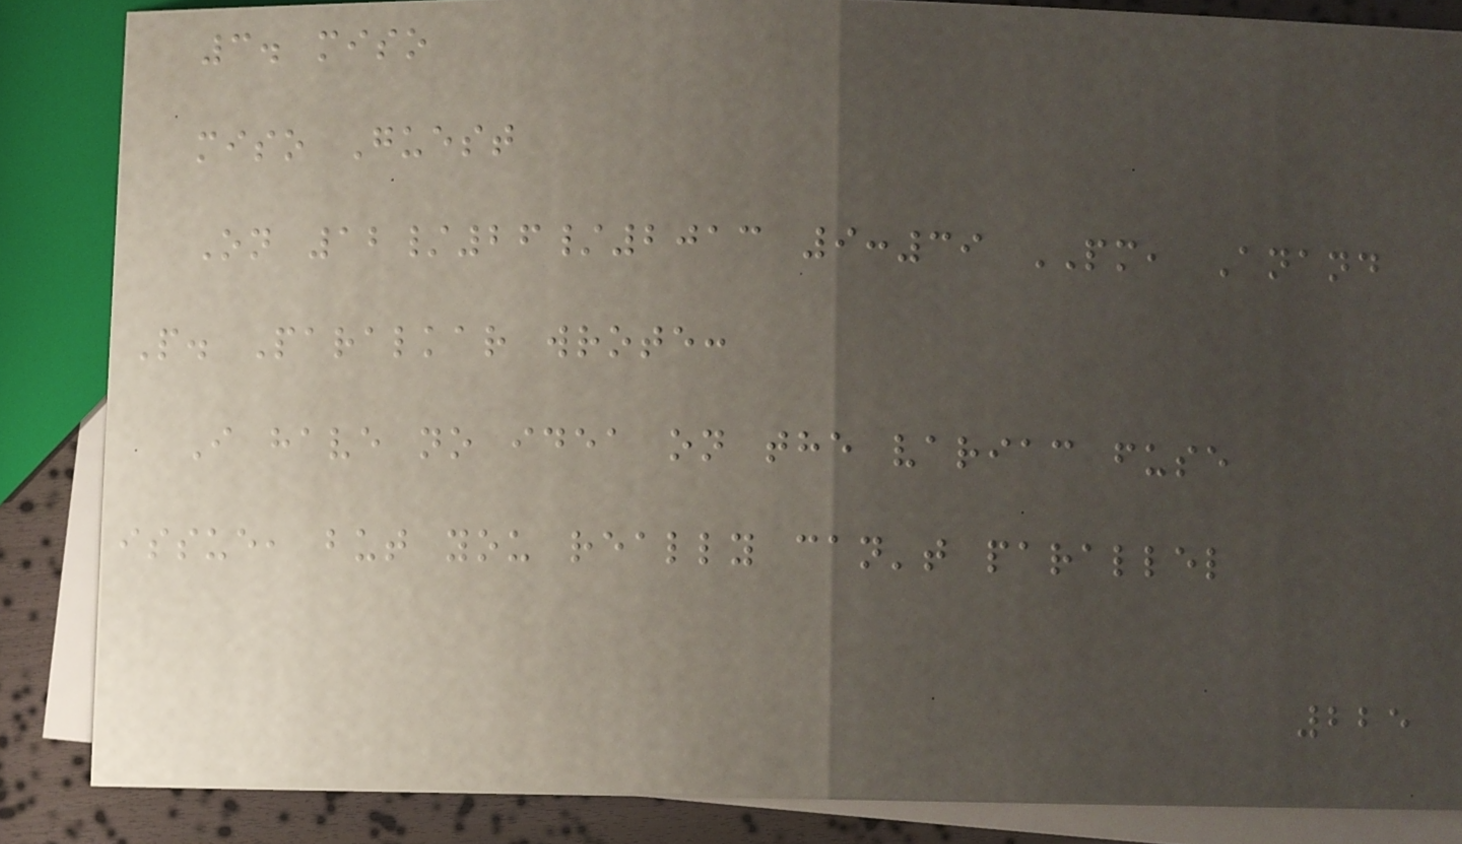3. miso
miso Guest
On 12/26/2013 9:39 PM, Anand
P. Paralkar wrote:
I have no idea on the variac fuse
issue, but you really can't parallel
225
